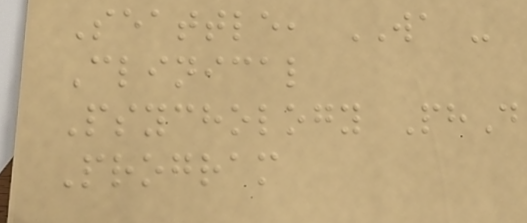Seattle, WA -
Clinical
Psychology PhD
Program
